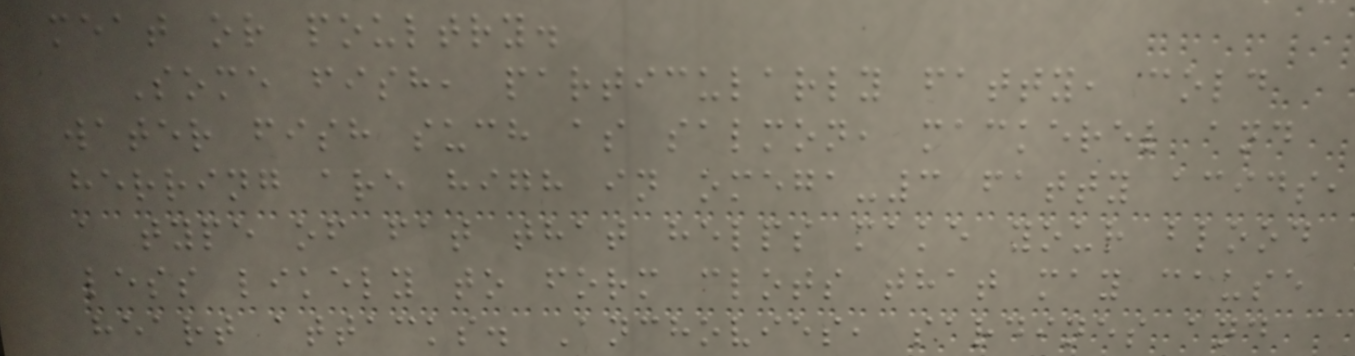meat or poultry.
Some fish, particularly fatty, cold
water fish such as salmon, mackerel and
herring are high in omega-3 fatty acids,
a type of fat that helps make your blood
less likely to form clots that may cause
heart attacks. Anchovies, sardines and
